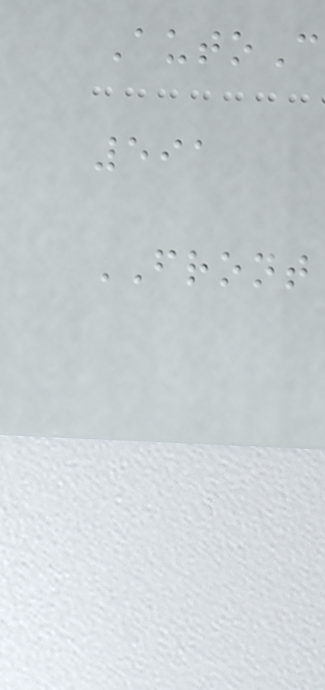AutoC
591
FRONT
